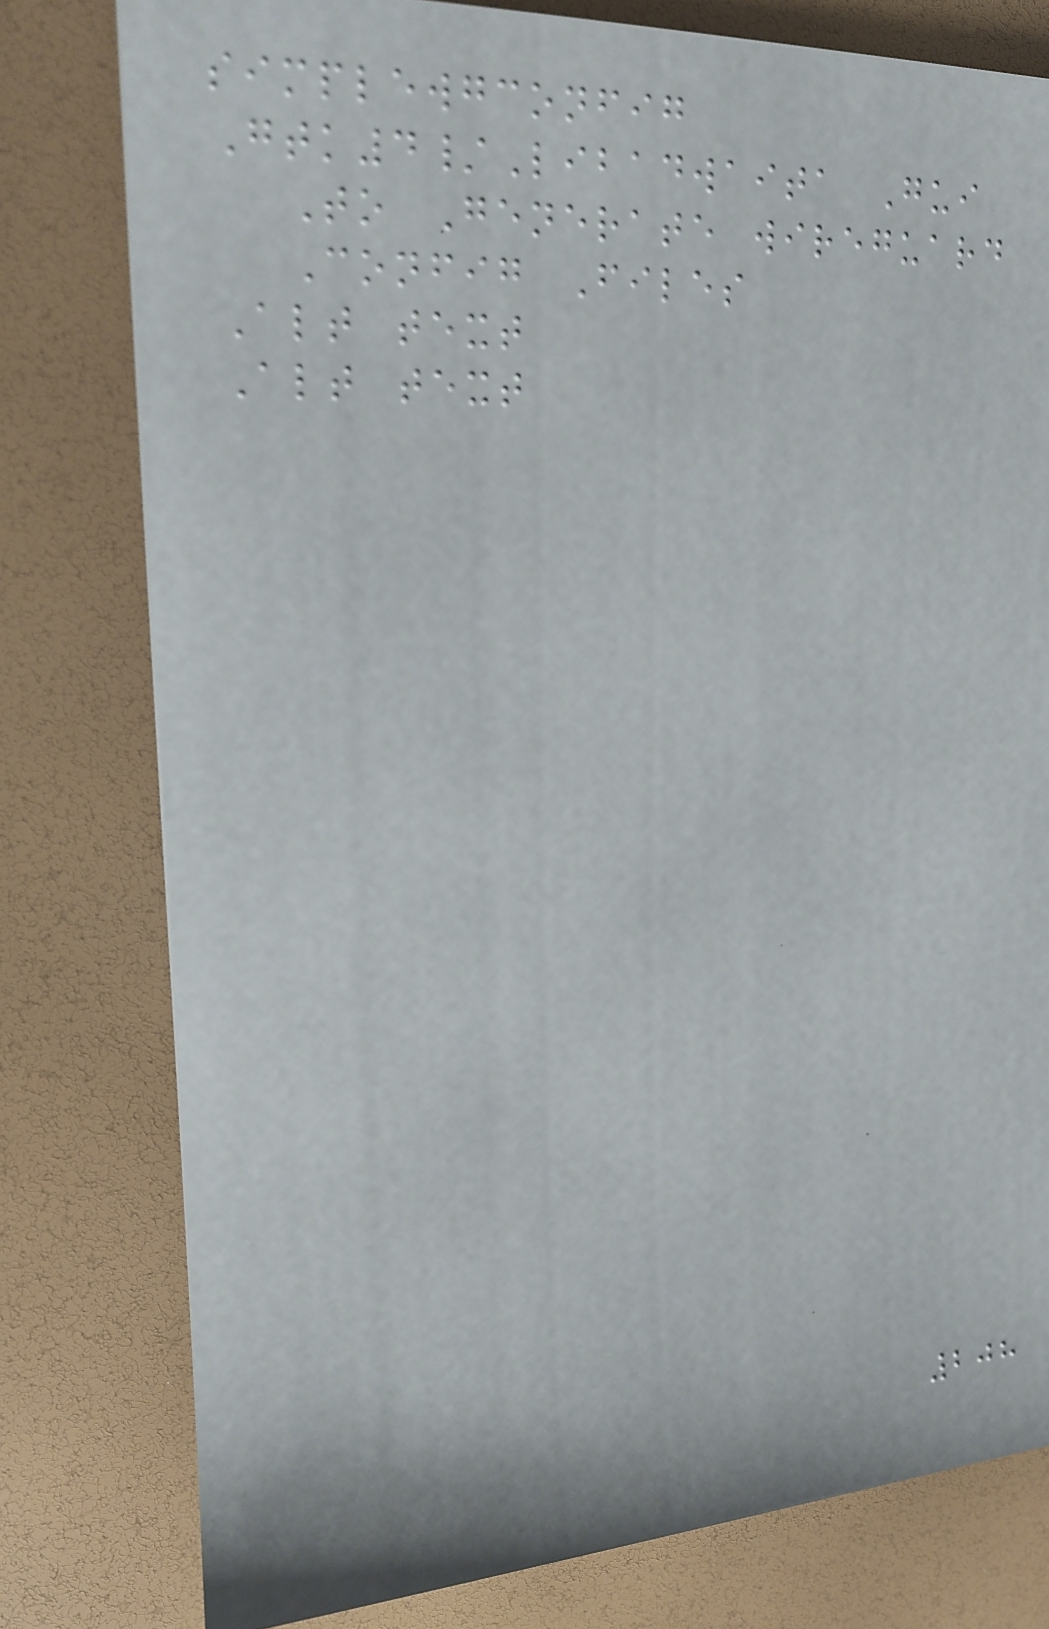simplewgconfig
Gtk4/Libadwaita Gui
To Generate wireguard
Config Files
Alt text
Alt text
208
